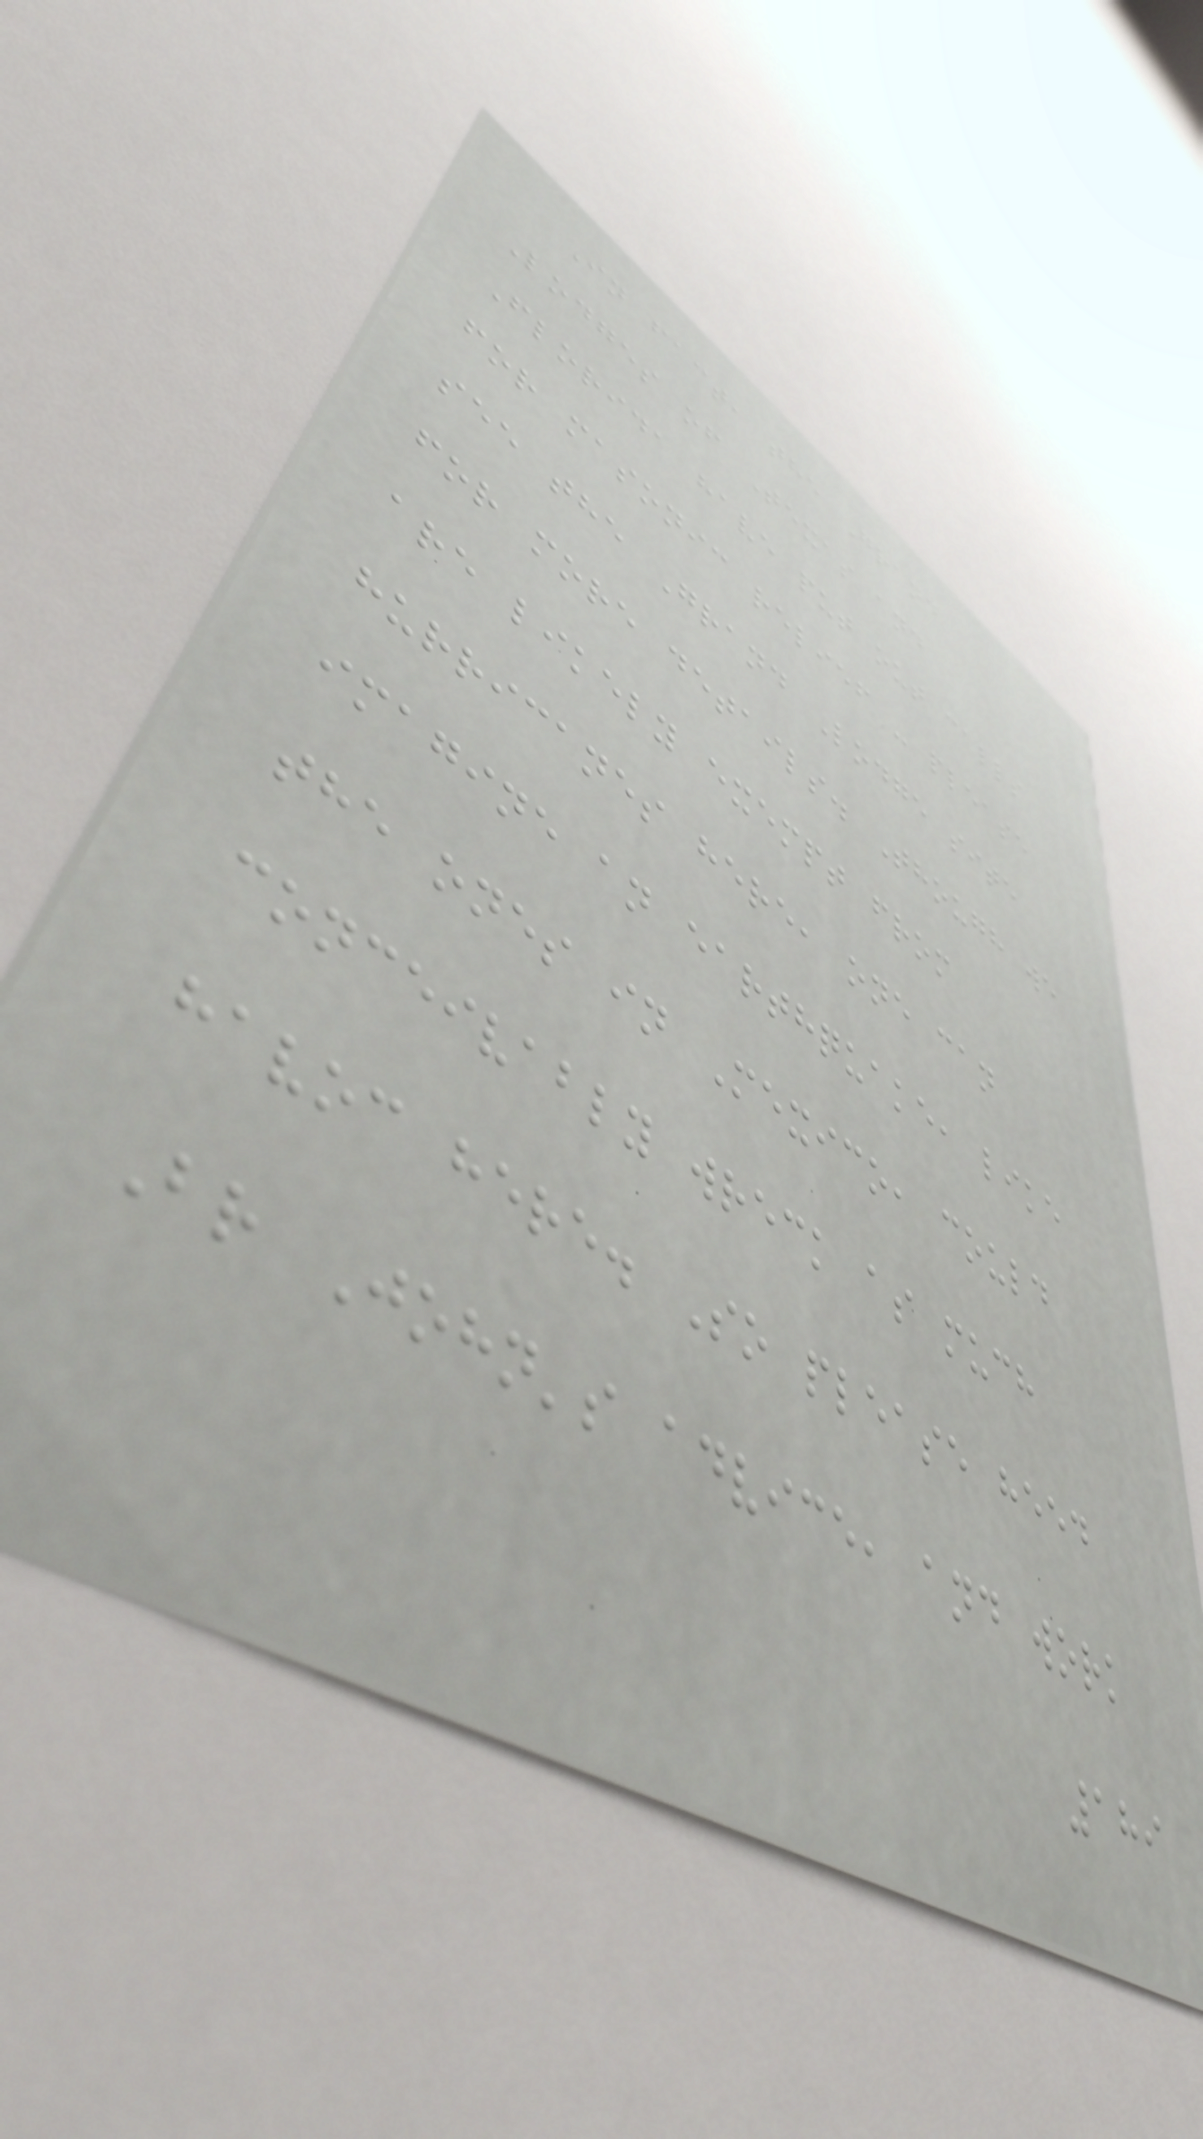In fact, the Grand
Lodges of Texas and
Florida have put out calls
for masonic relief - please
see the Grand Lodge site
for more details. Though we
are likely exempt from
hurricanes here, one can
imagine an earthquake, like
the ones in Mexico, could
conceivably wreck as much
havoc here. So please heed
Br John's advice, and work
189
